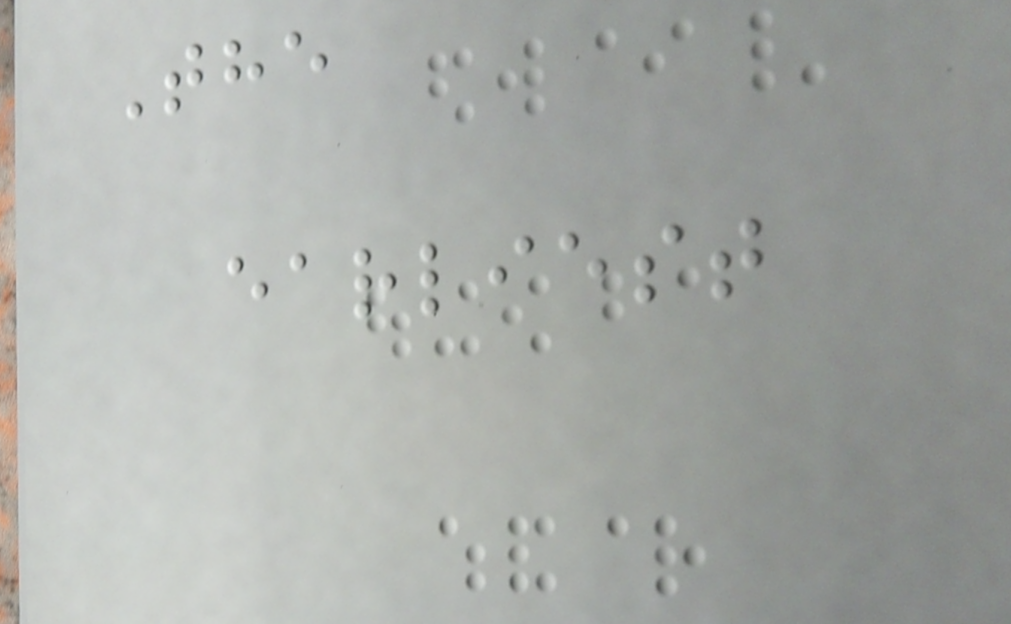The
earliest
